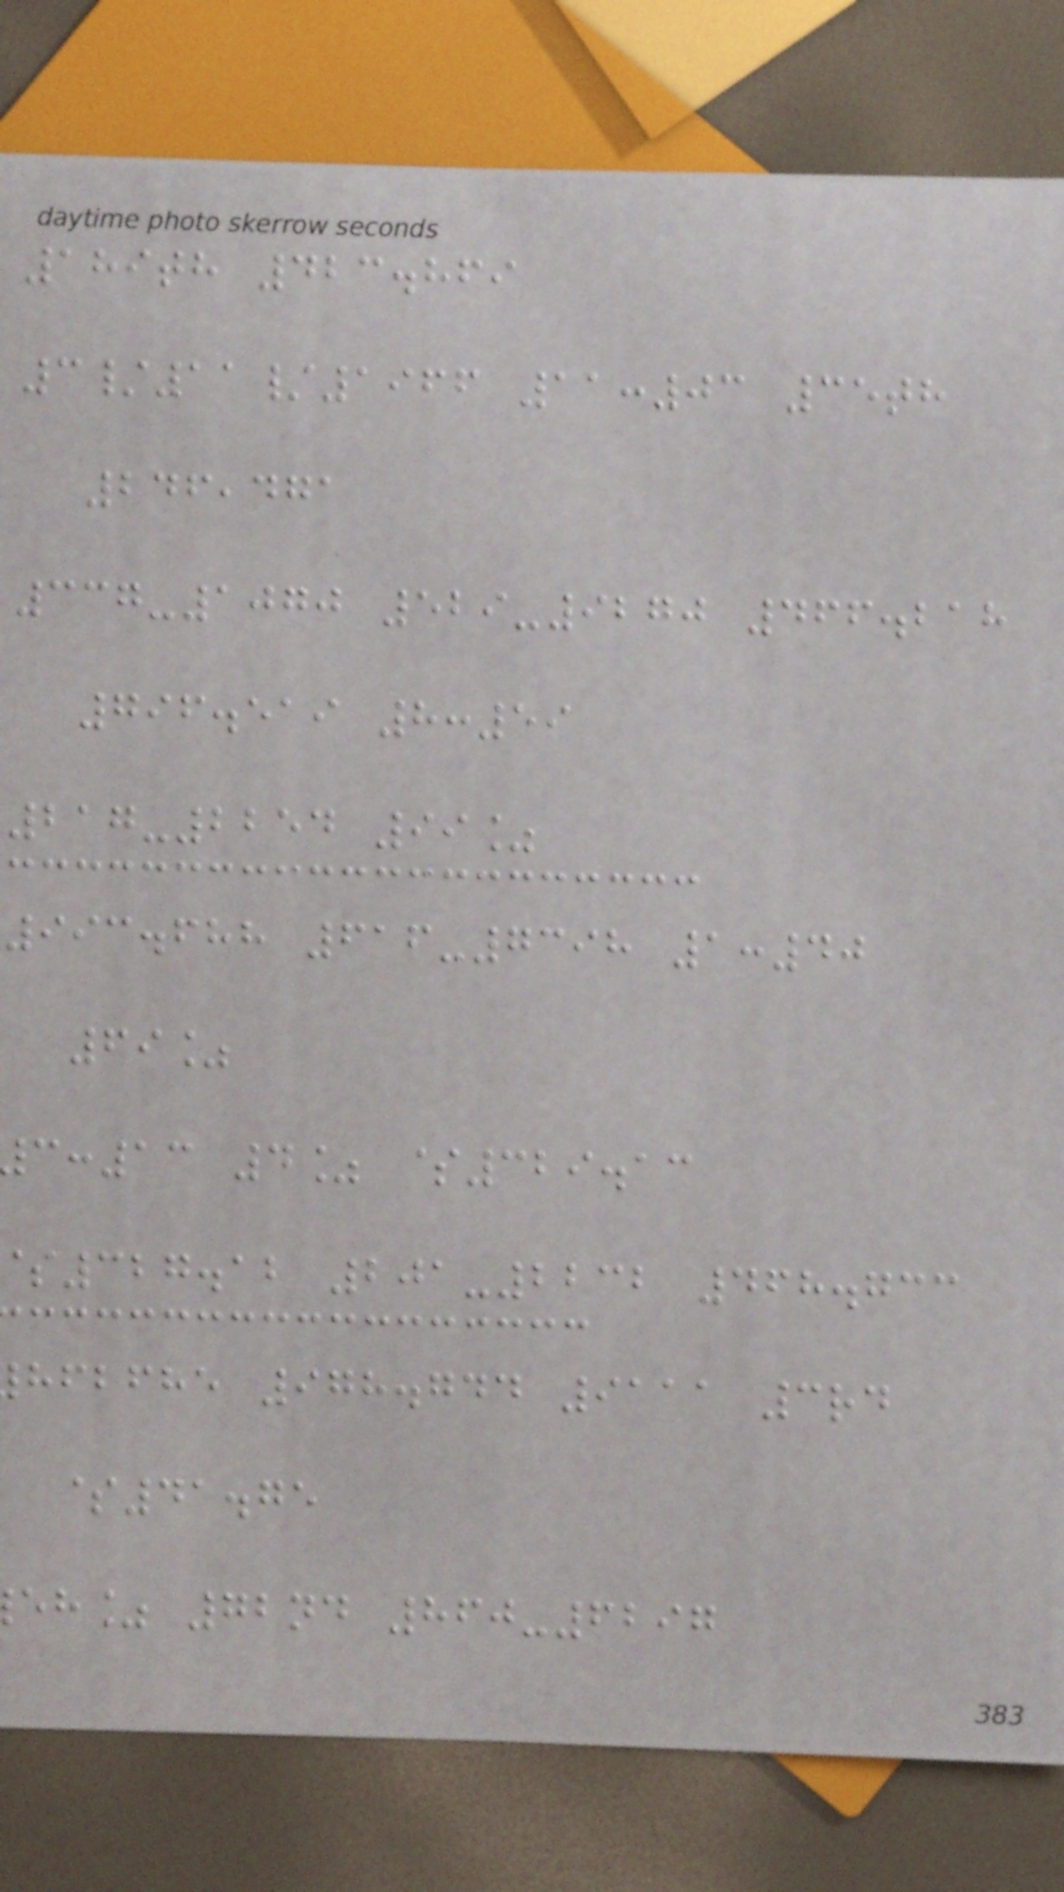189th 423.869
3/11/1966 11:03 35th
246,471
337-1070 529-9270 466.218
796.519 8:59
217-2254 99%
993.688 616-7398 1:40
69%
:13 4% $329.13
327.12 201-2232 468.733
hfbfhe 978.744 9111 3rd
$41.75
eh% 72nd 860-6297
